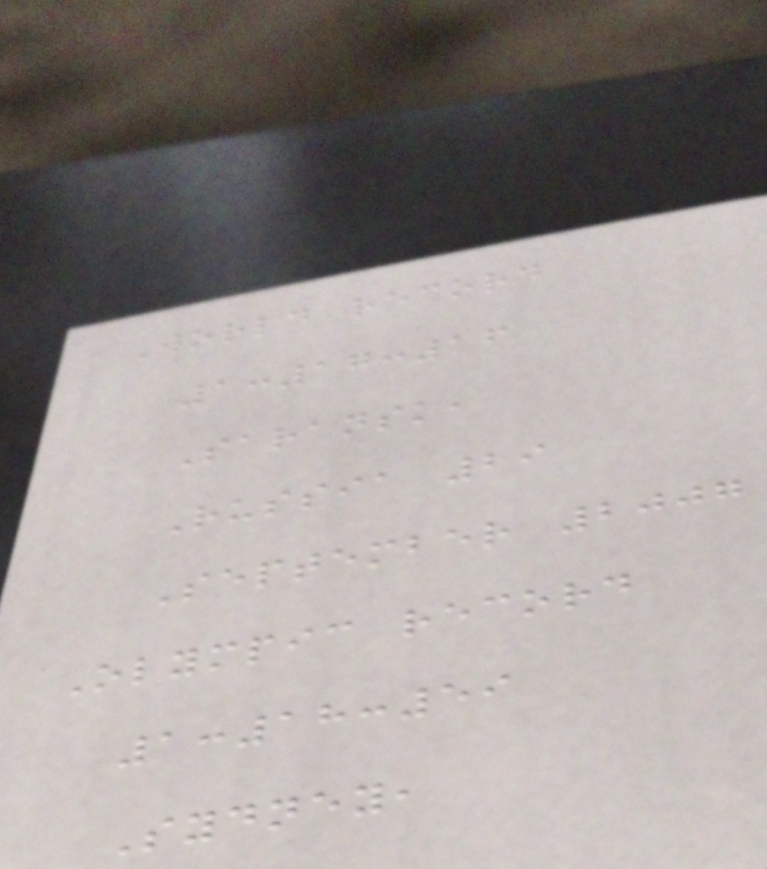World record
1:17:16
Saransk,
Russia 29
September 2007
Olympic record
1:18:59
Sydney,
